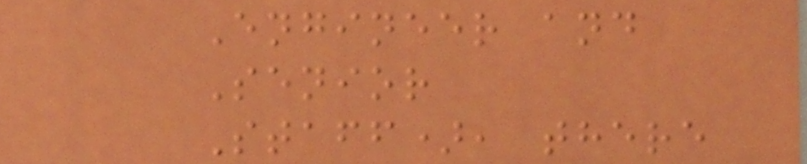Engineer and
Senior
Staff), there
